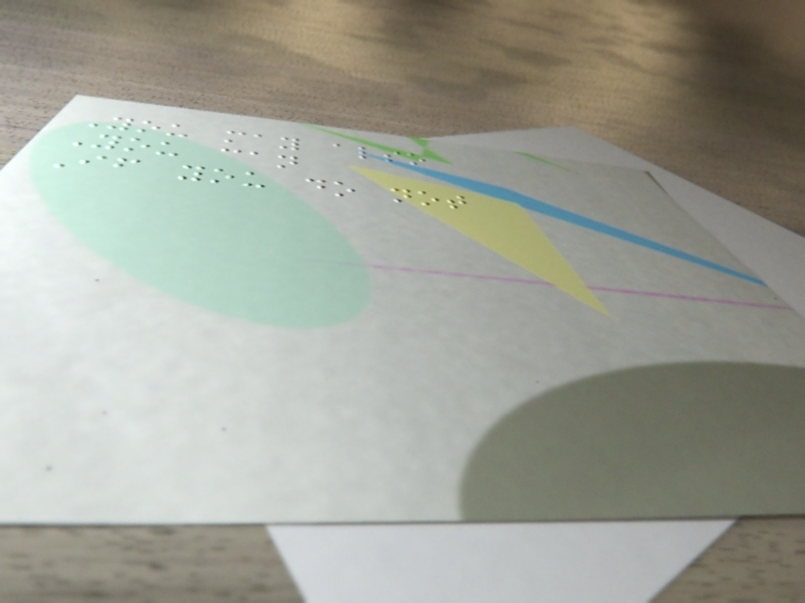You may also
You can
If you do not
